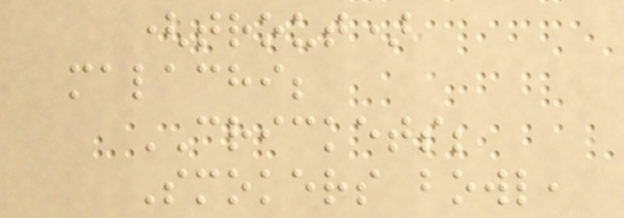(trout)
malachi;
CRICKETS;
Smokers bowl,
